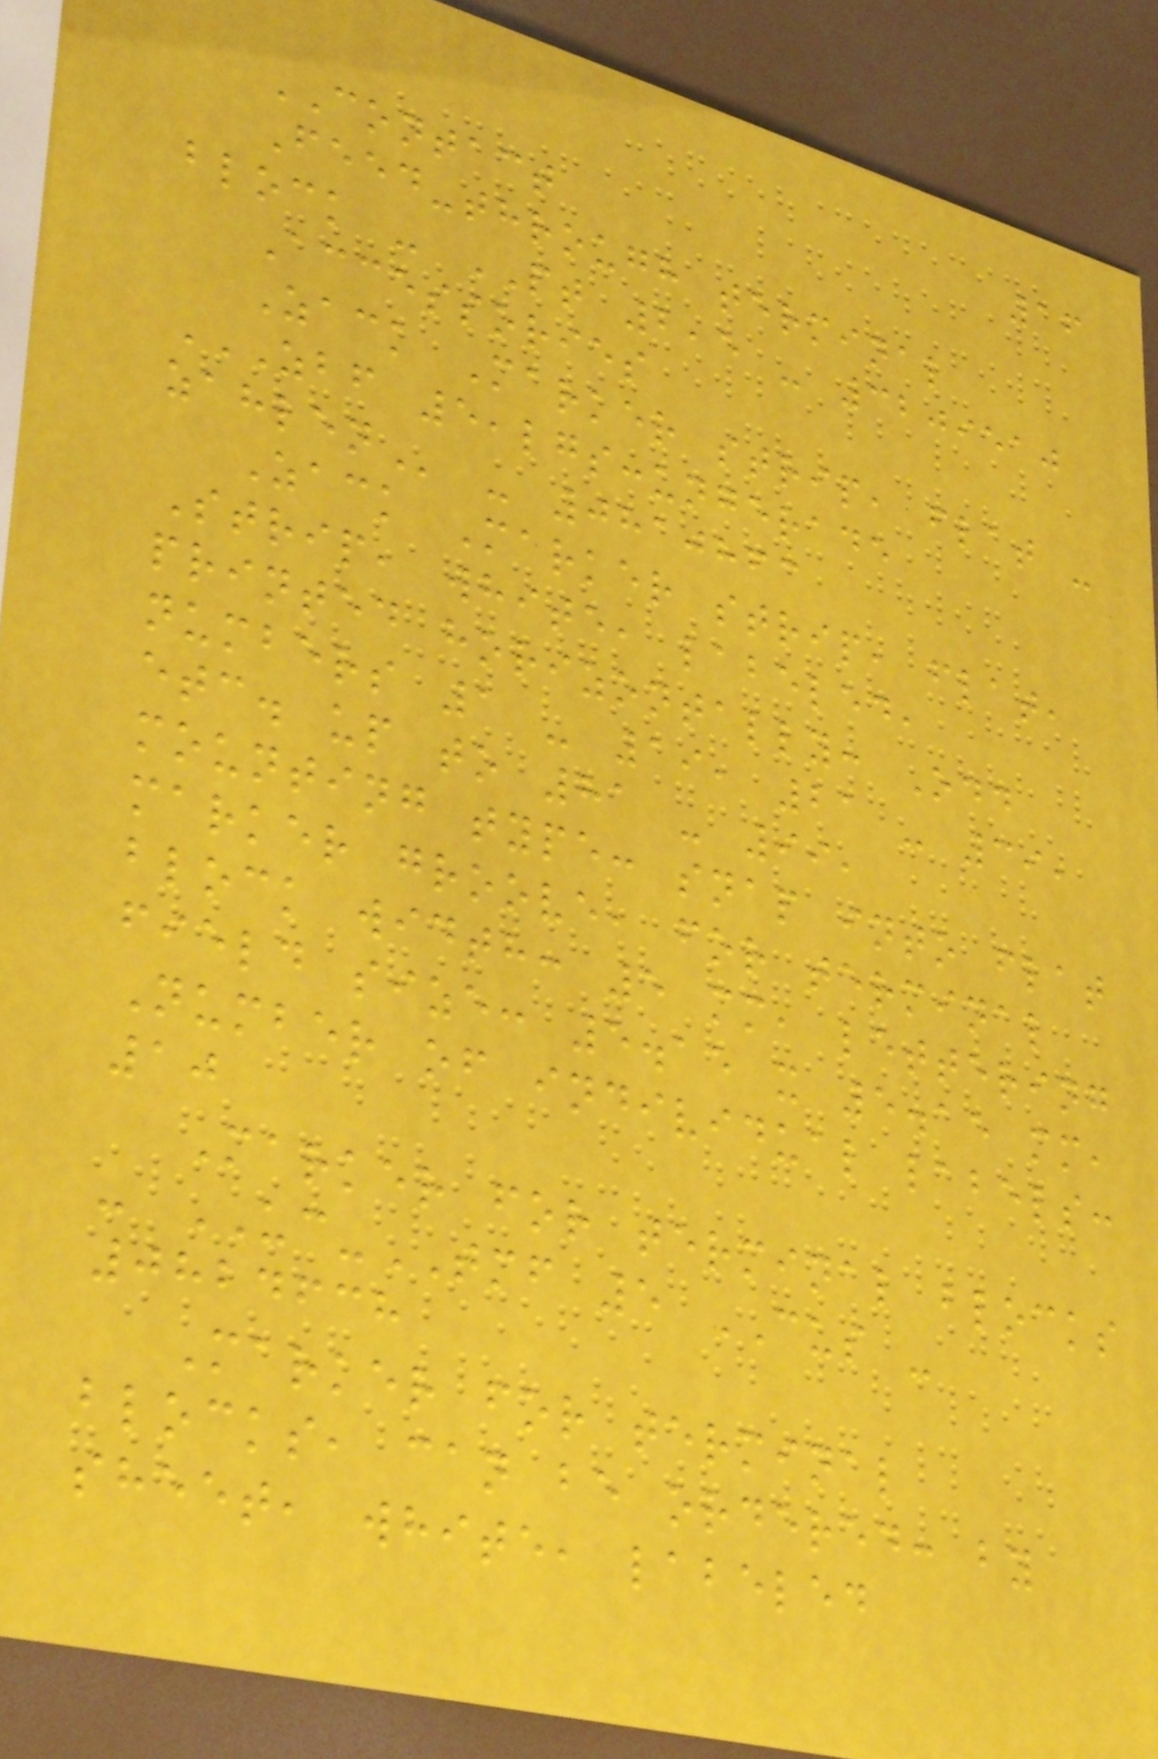16
CONTACT
Feed-through terminal
block - PT 2,5 - 3209510
Accessories
Zack Marker strip, flat -
ZBF 5,LGS:UNGERADE
ZAHLEN - 0810863
Zack Marker strip, flat,
Strip, white, labeled,
printed horizontally: Odd
numbers 1 - 19, 21 - 39,
etc. up to 81 - 99,
mounting type: snap into flat
marker groove, for terminal
block width: 5 mm, lettering
field size: 5.15 x 5.15 mm,
Number of individual labels:
10
Marker for terminal blocks
- UC-TMF 5 CUS -
0824638
Marker for terminal
blocks, can be ordered: by
sheet, white, labeled
